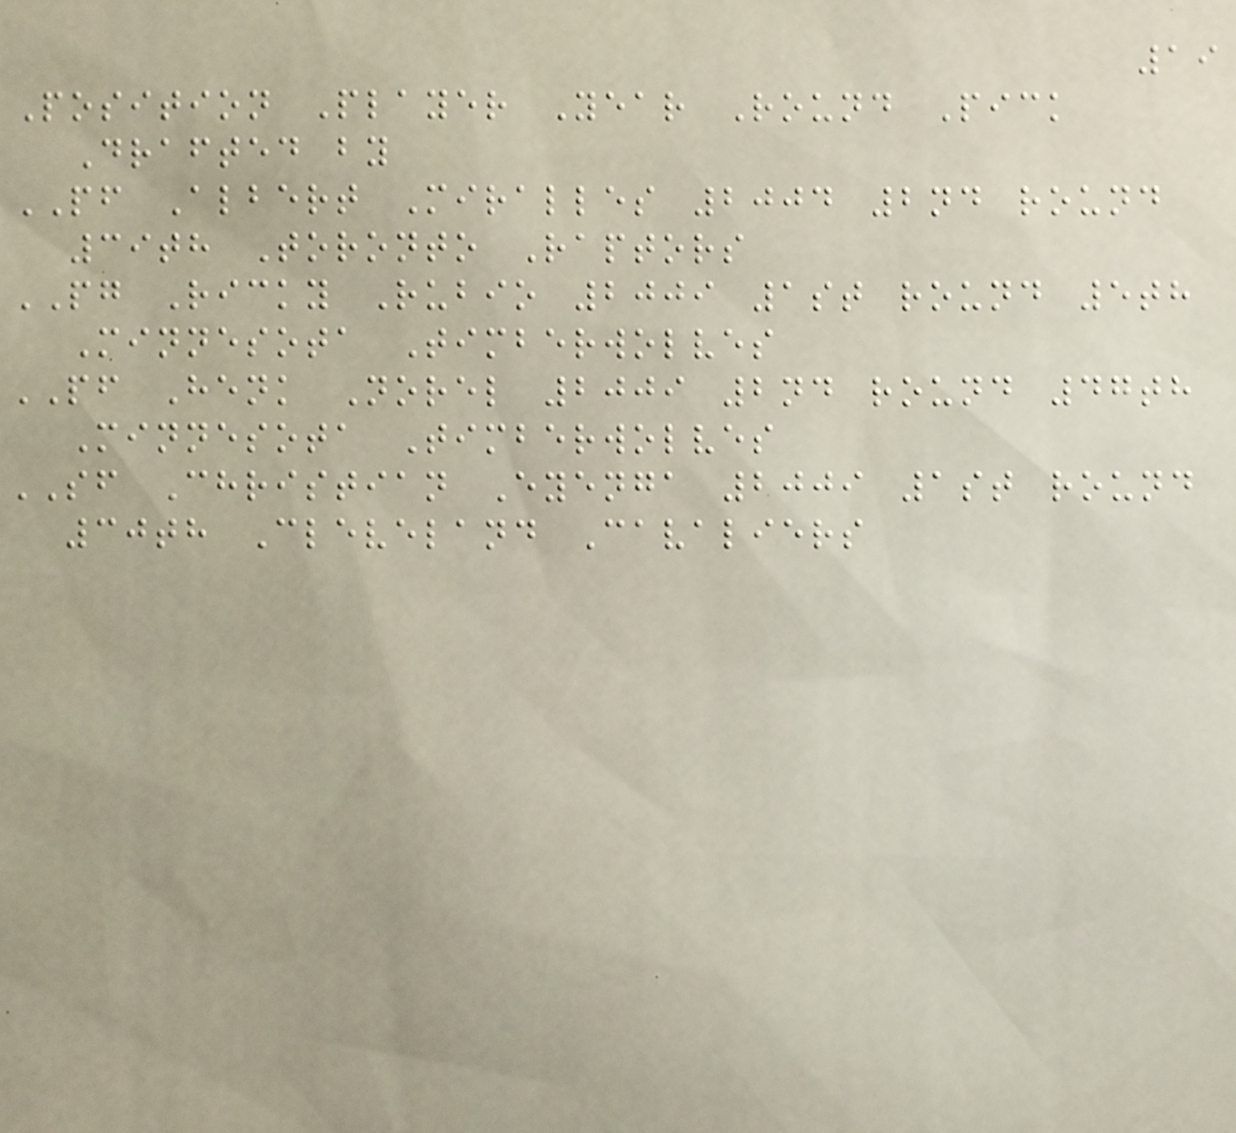19
Position Player Year Round Pick
Drafted by
PF Albert Miralles 2004 2nd round
39th Toronto Raptors
PG Ricky Rubio 2009 1st round 5th
Minnesota Timberwolves
PF Henk Norel 2009 2nd round 47th
Minnesota Timberwolves
SF Christian Eyenga 2009 1st round
30th Cleveland Cavaliers
